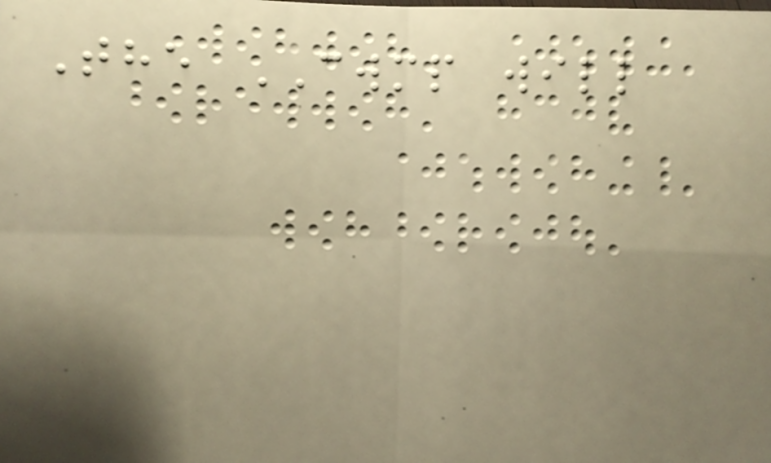The CWMP will
